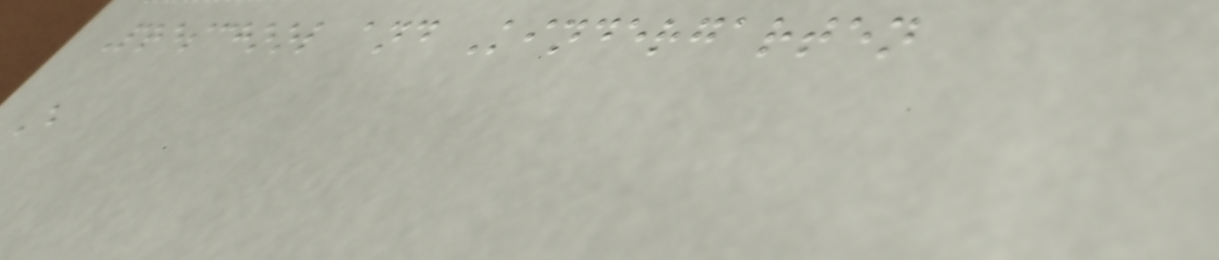Preschool and Kindergarten
E
